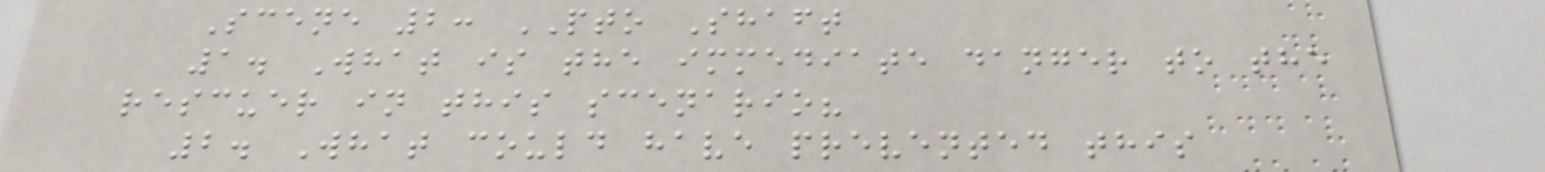Scene 2: PTO Shaft
1. What is the immediate danger to the
rescuer in this scenario?
2. What could have prevented this
